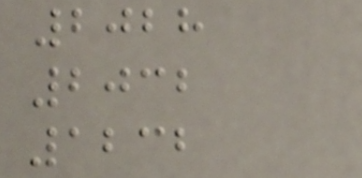2028
2032
1232
